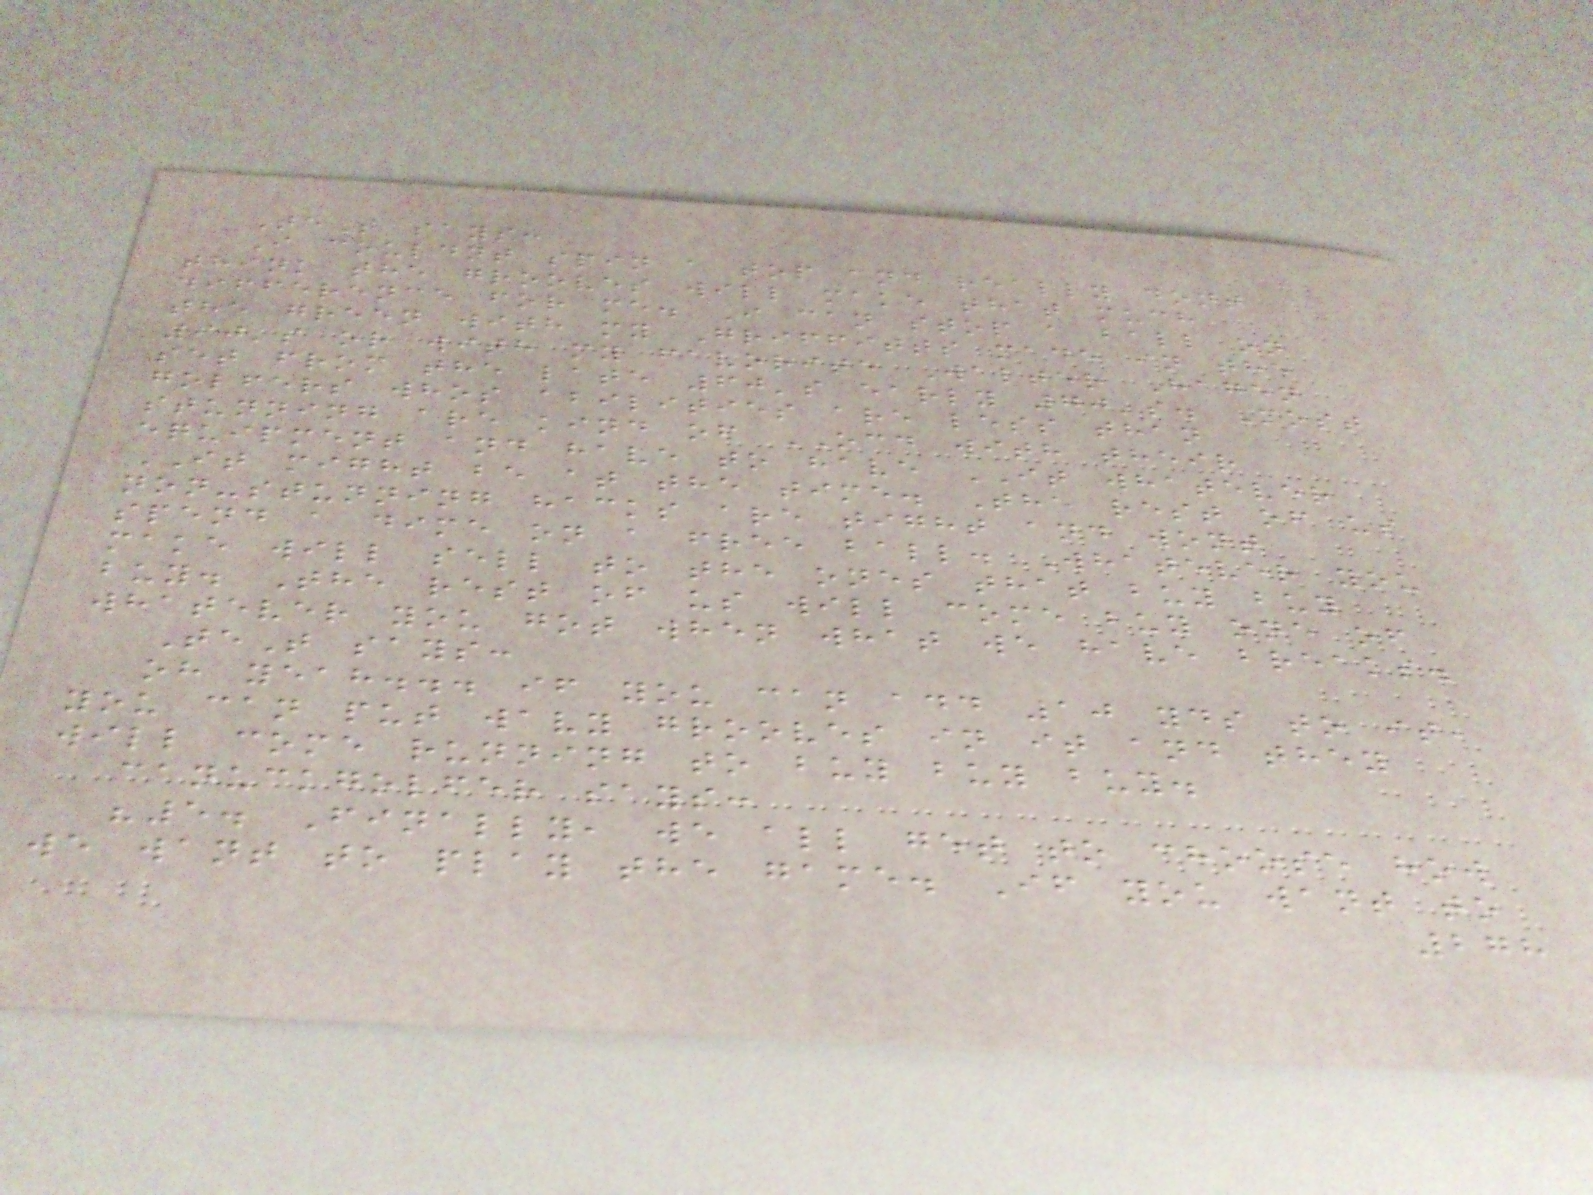TeT says:
I couldnt spin a top and really dont
think the grooves will make that much
difference for me. I can stop a ball on
the green with my Griffitts made in the
90's or with my favorite Walter Hagen
set from the late 60's early 70's. Most
golfers whos abilities are less than
stunning are kind of OCD with their
equipment and have to have IT whatever
IT might be at the time. The rest of us
non-stunning hacks are tight and wont
spend a dime on a free ball. Whatever you
make will sell to the ones that buy buy
buy. The rest of us will come buy one of
whatever you got when what we have breaks.
TeT says:
oh yeah... if you can add 10 yds to it,
you can put wavy grooves in it and they
will come running to buy buy buy.
canuckgolfer says:
"5. Finally, we all get to choose how
we want to play the game. If you want to
278
